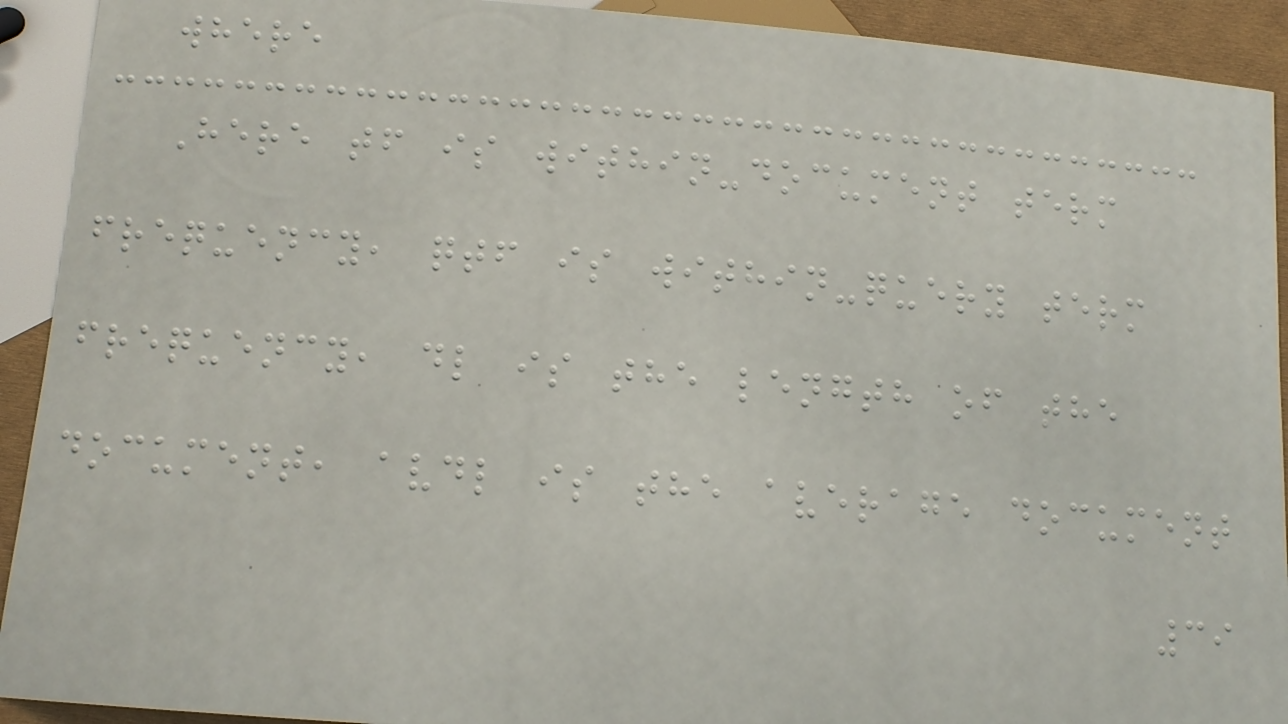where
Here tf is within-document term
frequency, qtf is within-query term
frequency, dl is the length of the
document, avdl is the average document
39
